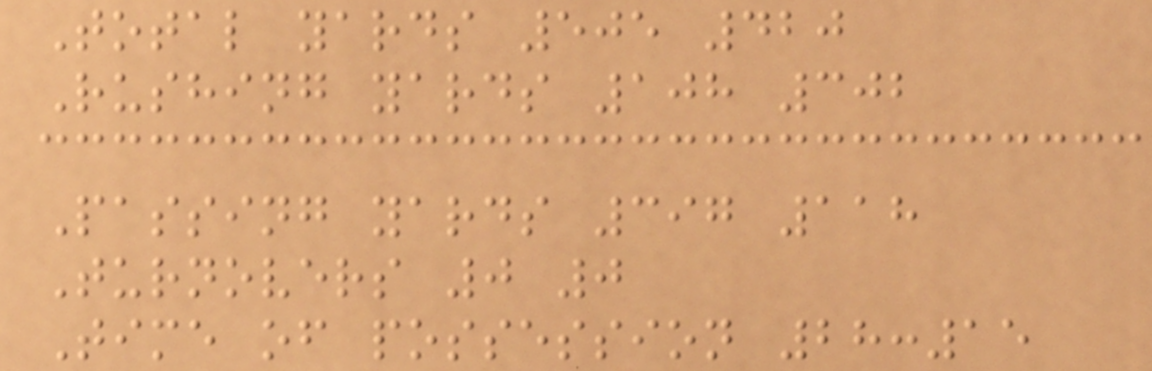Total yards 505 420
Rushing yards 108 302
Passing yards 397 118
Turnovers 0 0
Time of possession 28:15
